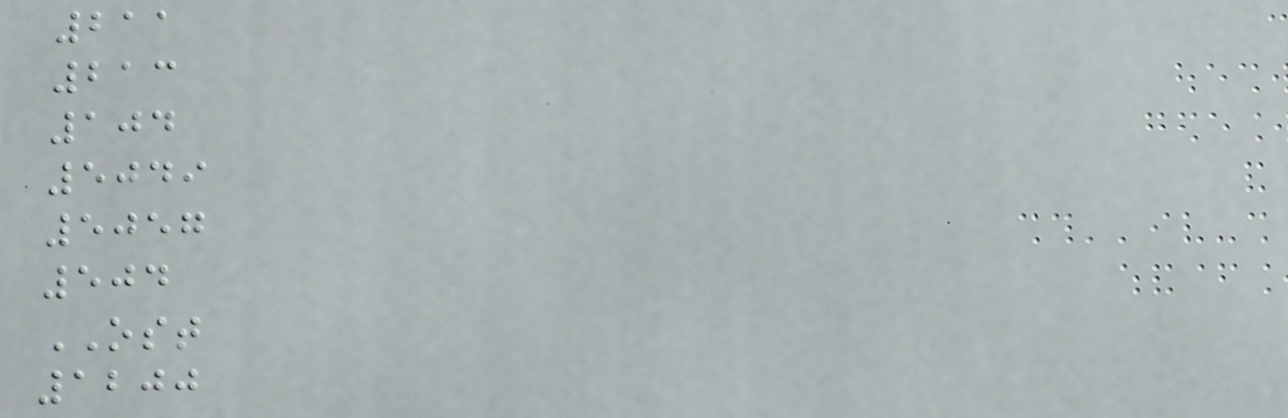211
213
104
5049
5057
504
OST
1200
